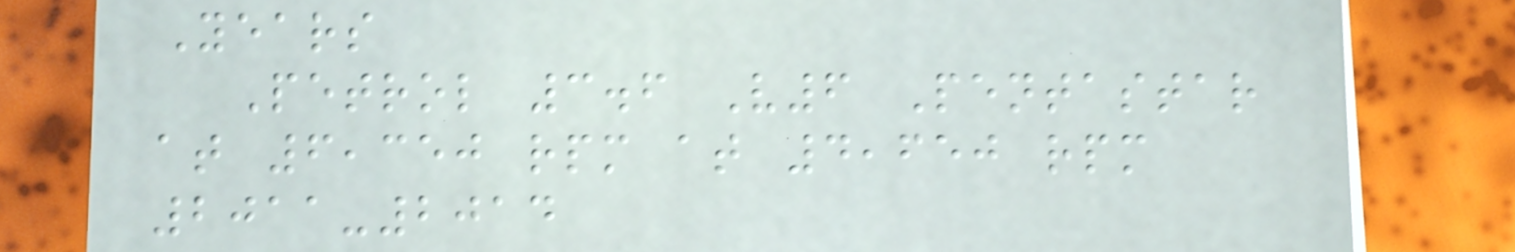Years
Petrol 3.6 V6 Pentastar
at 6,350 rpm at 4,650 rpm
2011-2014
